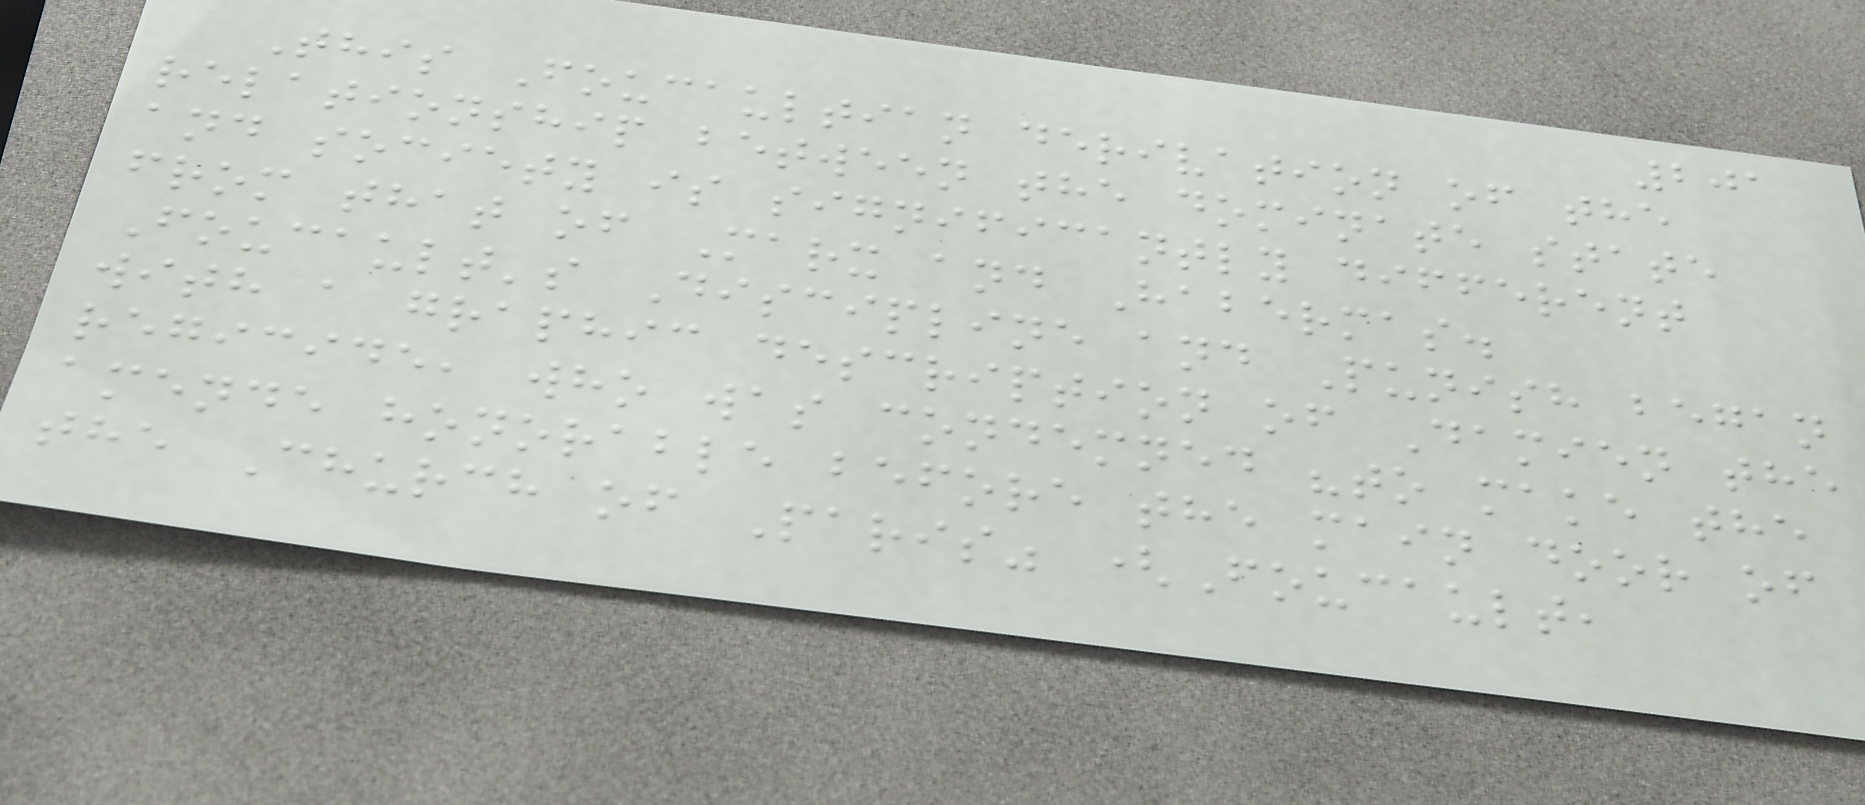201
This Foucaultian derivation of the
relationship between the dominate state
and society is significantly different
from that of Marx and Habermas.
Foucault's Discipline and Punish began
with a graphic description of Damien the
regicide, who was condemned "to make the
amende honorable before the main door of
the Church of Paris" (Foucault,
